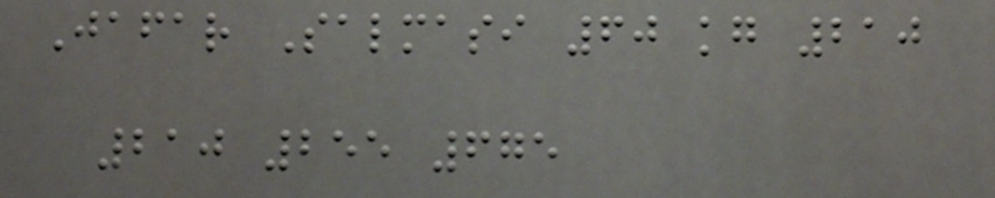Jafar Salmasi 60 kg 210
210 255 675
